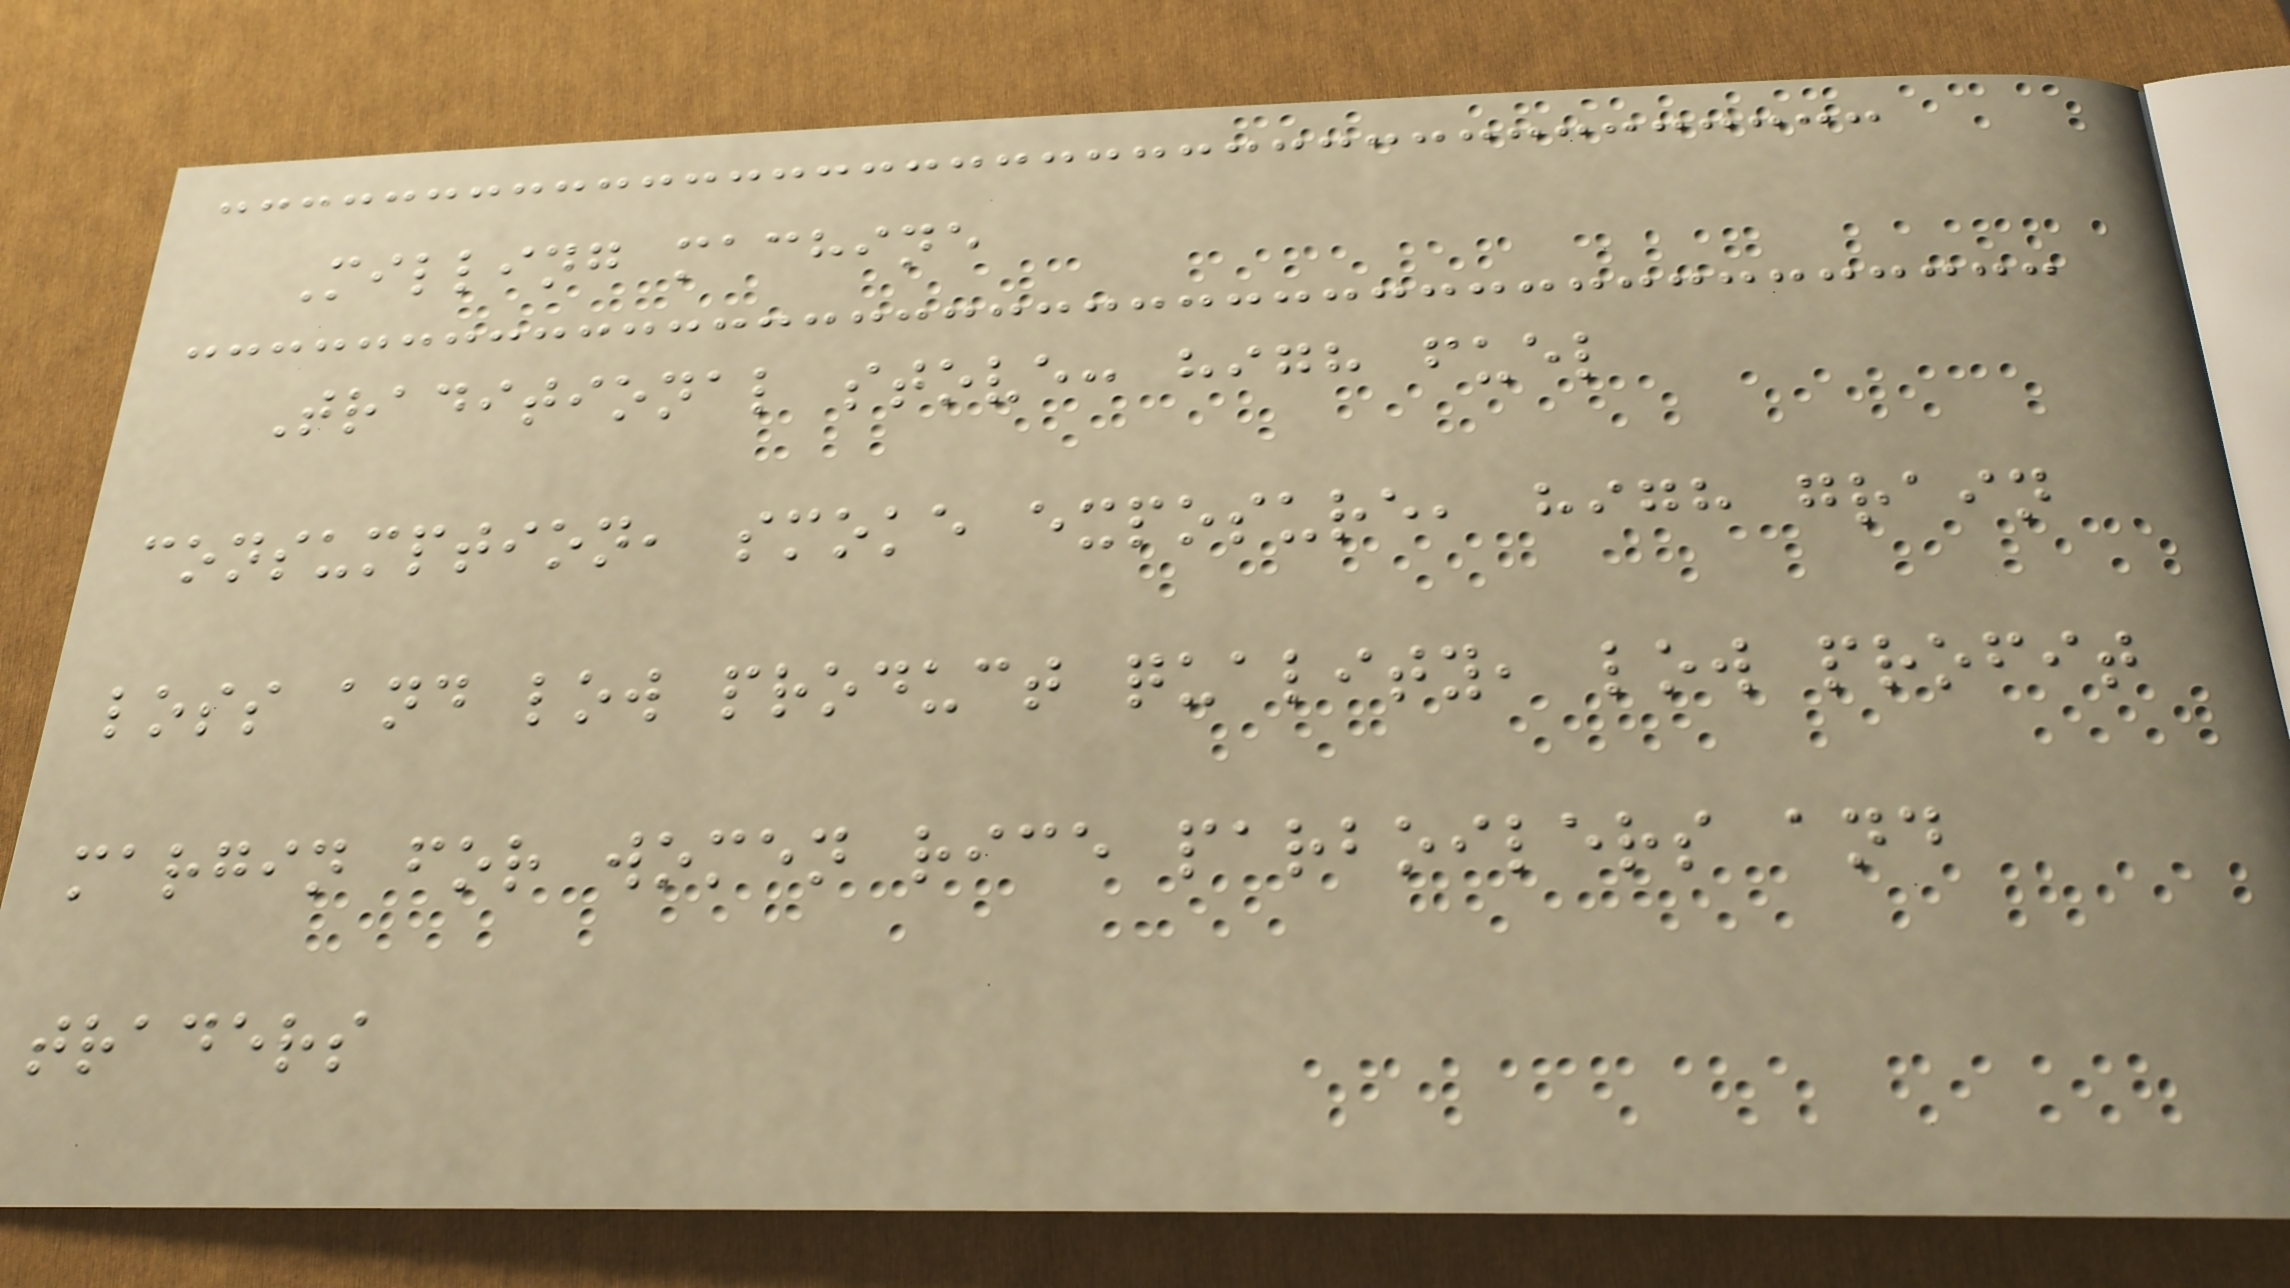Milling machine
Traditional stove: high fuel
consumption, smoke exposure, high grain
loss and low product quality, low profit
margin for women rice parboilers and
traders
